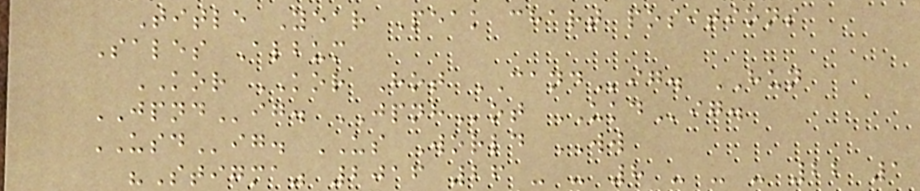Title Year Peak chart positions
Sales Album
KOR KOR Hot CANDig. HUN
JPNDig. JPNHot UKDig.
USDig. US World WW
"Stigma" 2016 26 - - 8 - - - 22 1
